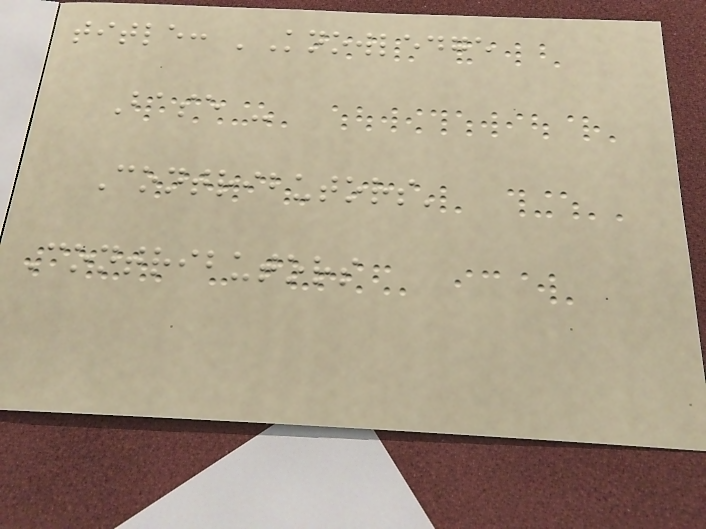title: 'Knowledge
Base -
Contributors'
Contributors
